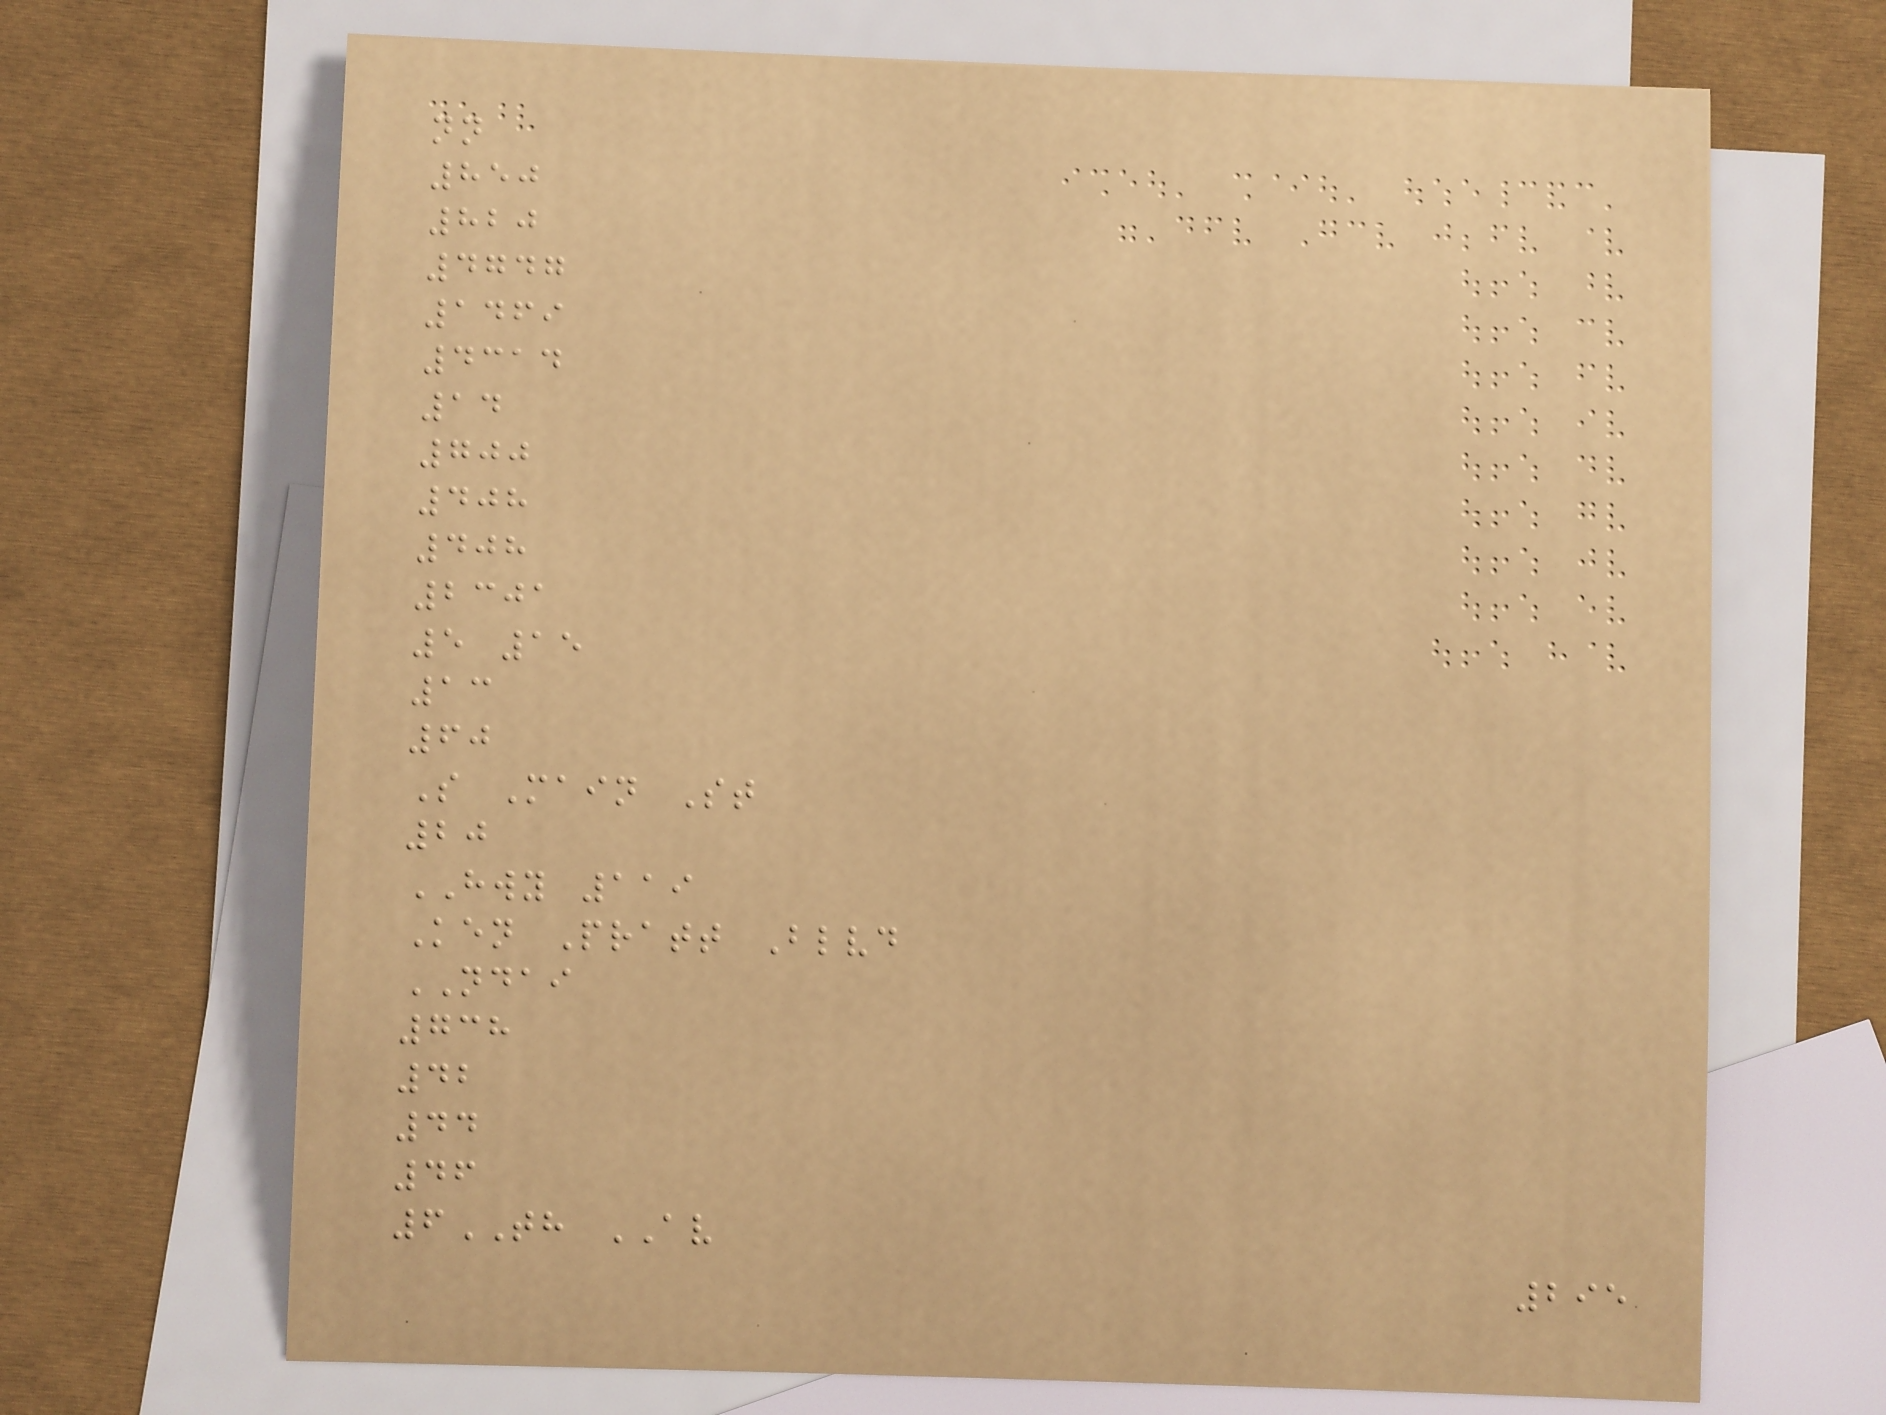nn
850
820
4747
1469
4314
14
700
408
408
2301
5 15
13
60
S Main St
20
HWY 119
Ken Pratt Blvd
NDAI
738
42
44
46
6TH AV
295
